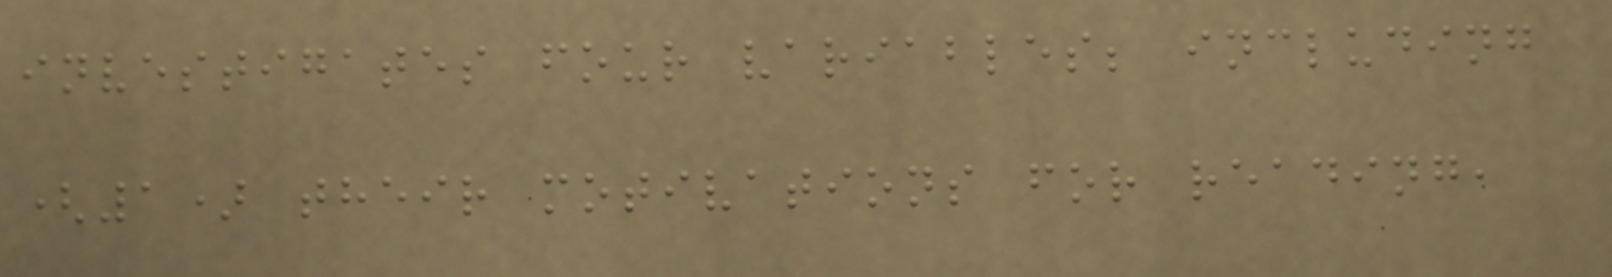investigates four variables; including
(1) their motivations for reading,
